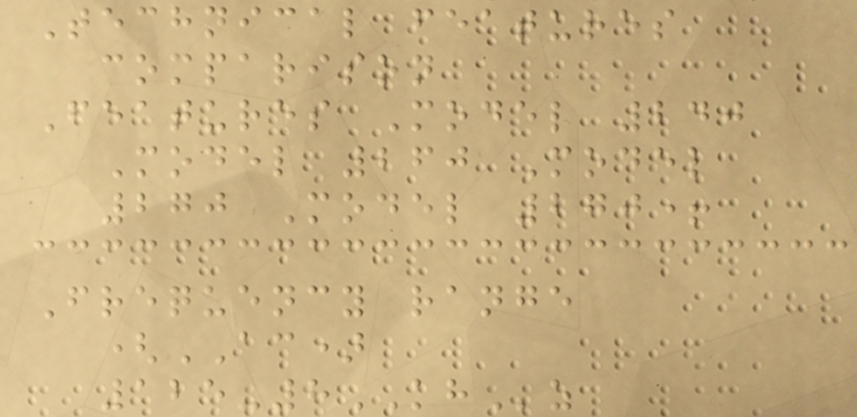Technical features
comparison
Features Model 240
Model 260 Model
270 Model 270+
Frequency range
(AC)
125-8KHz
